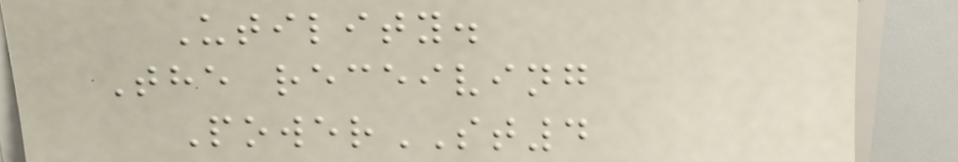Utility.
The receiving
PowerST4
